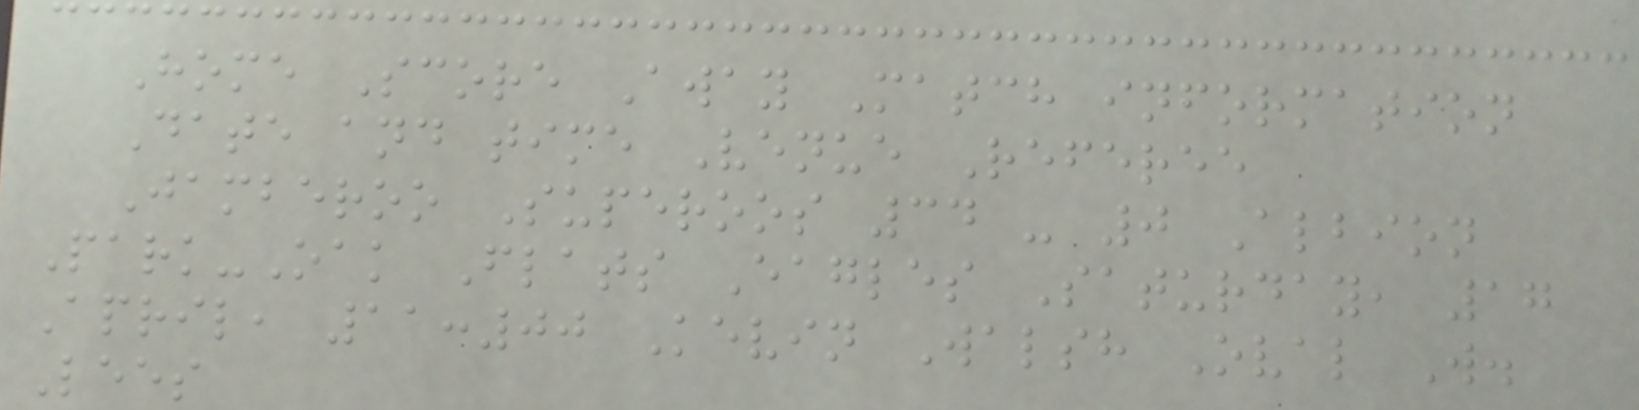Home Score Away Match information
Date and time Venue Referee
Jamberoo Superoos 34 - 0 Albion
Park-Oak Flats Eagles Saturday, 17
April, 11:00 Kevin Walsh Oval W.
Lees
